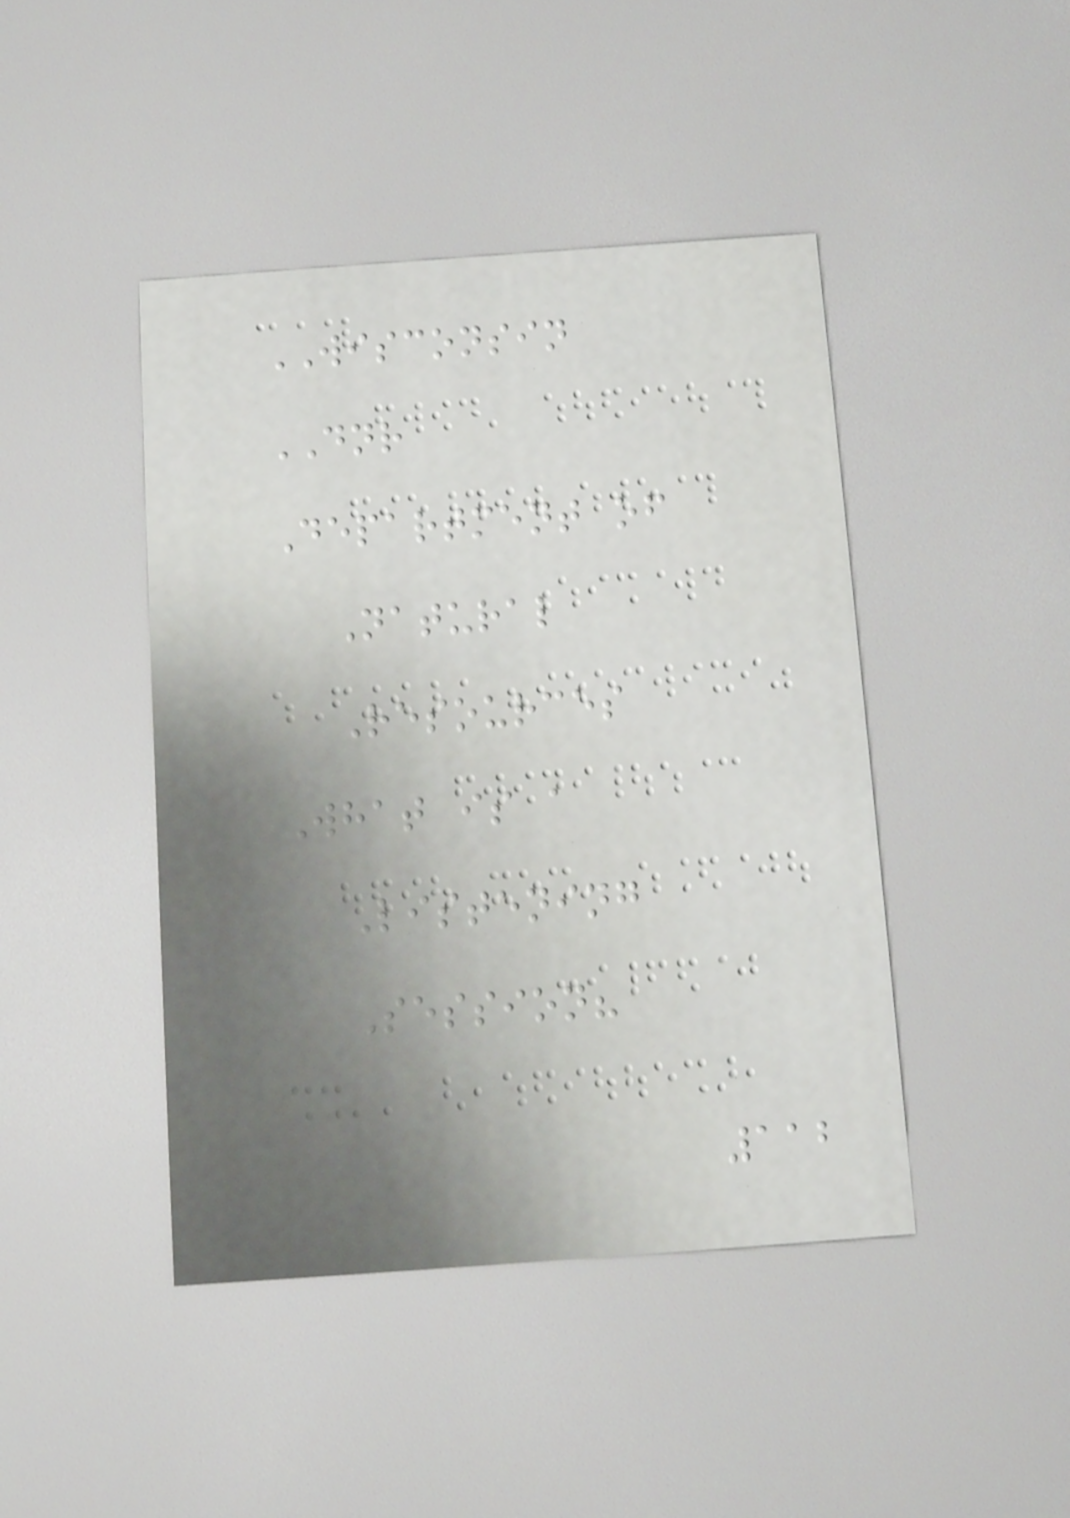WISCONSIN
DNR
Department of
Natural
Resources
What is a
Listening
Session?
112
